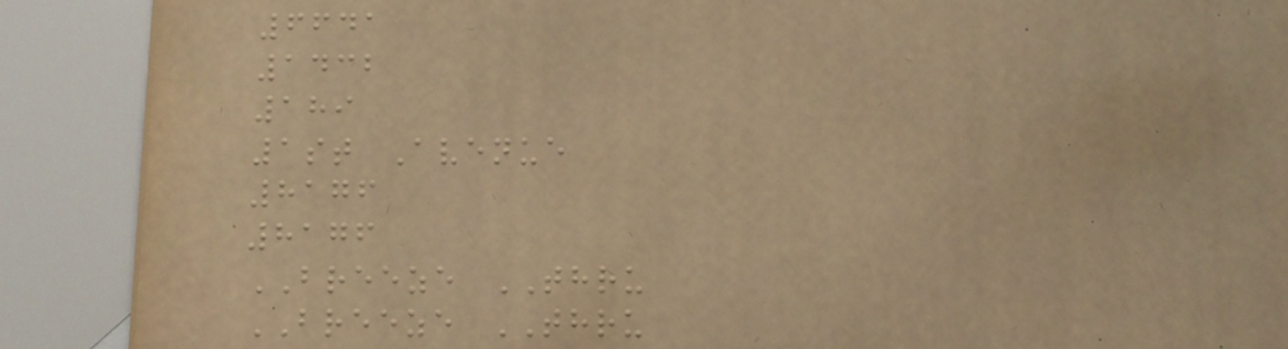6641
1432
189
1st Avenue
8176
8176
BREEZE THRU
BREEZE THRU
